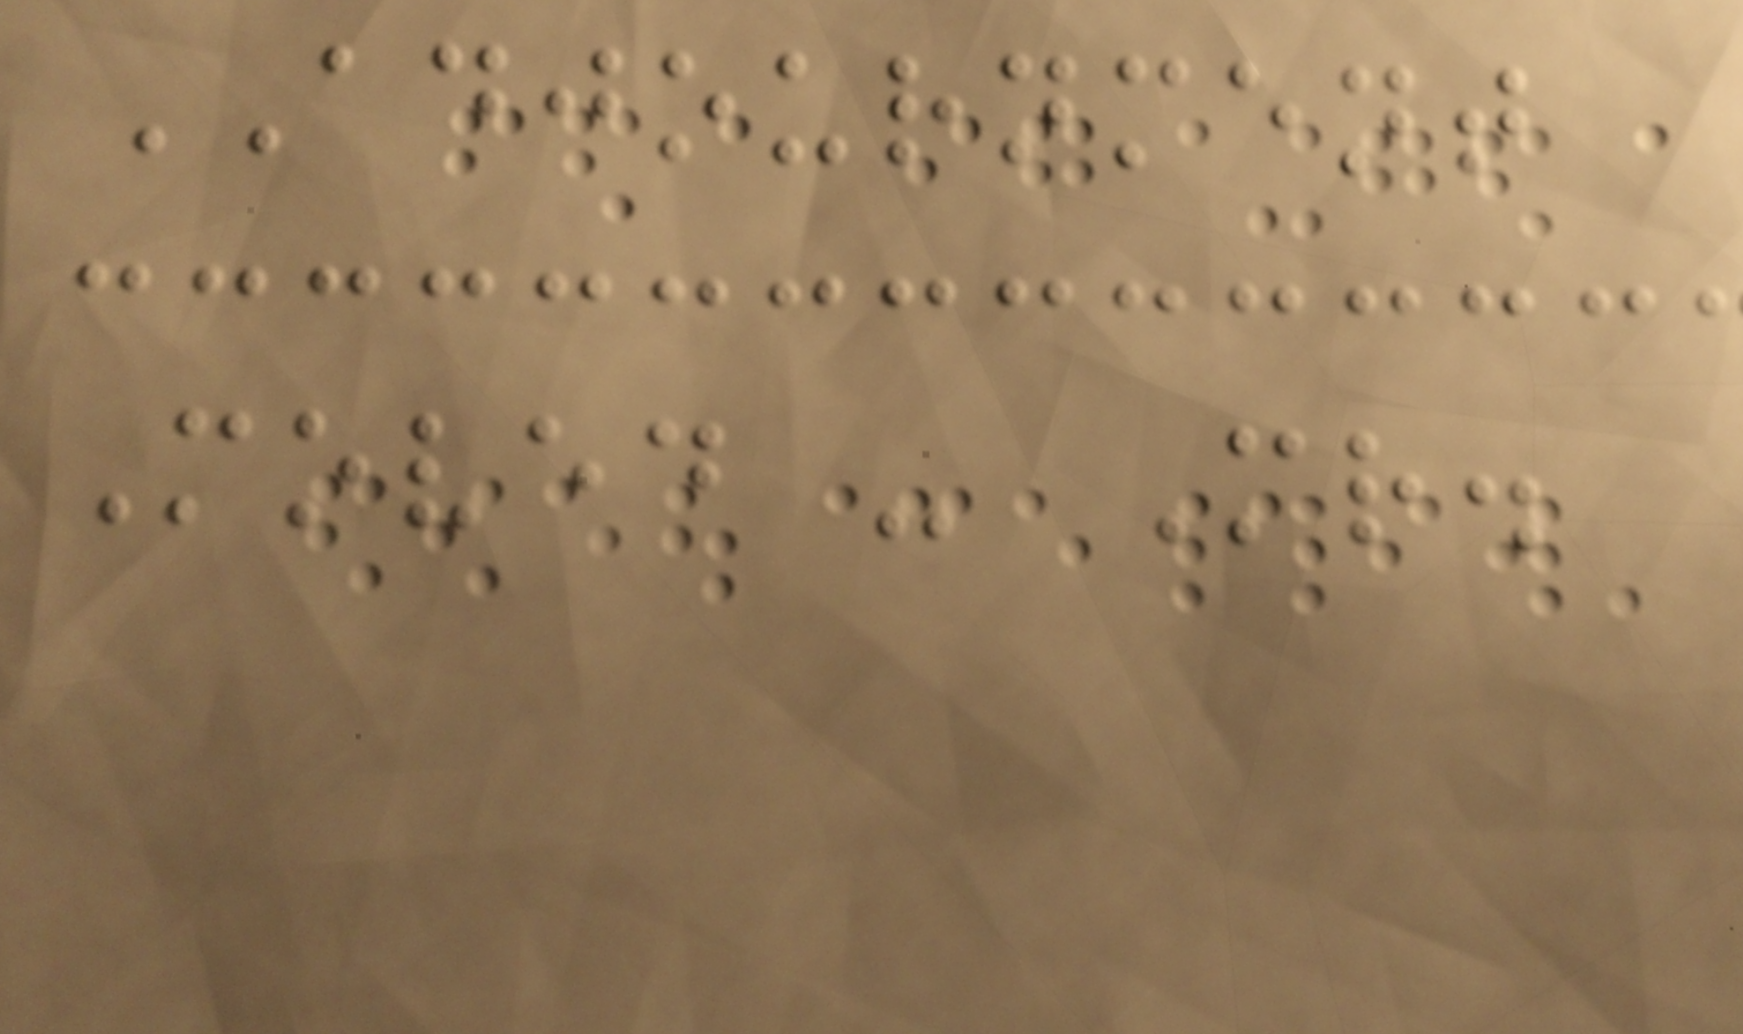ADJOURNMENT
Moved - Mr.
